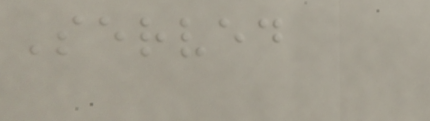Served
